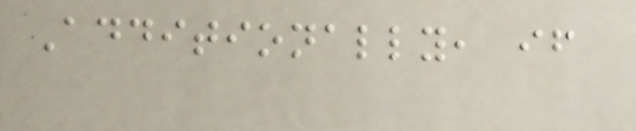Additionally, if
